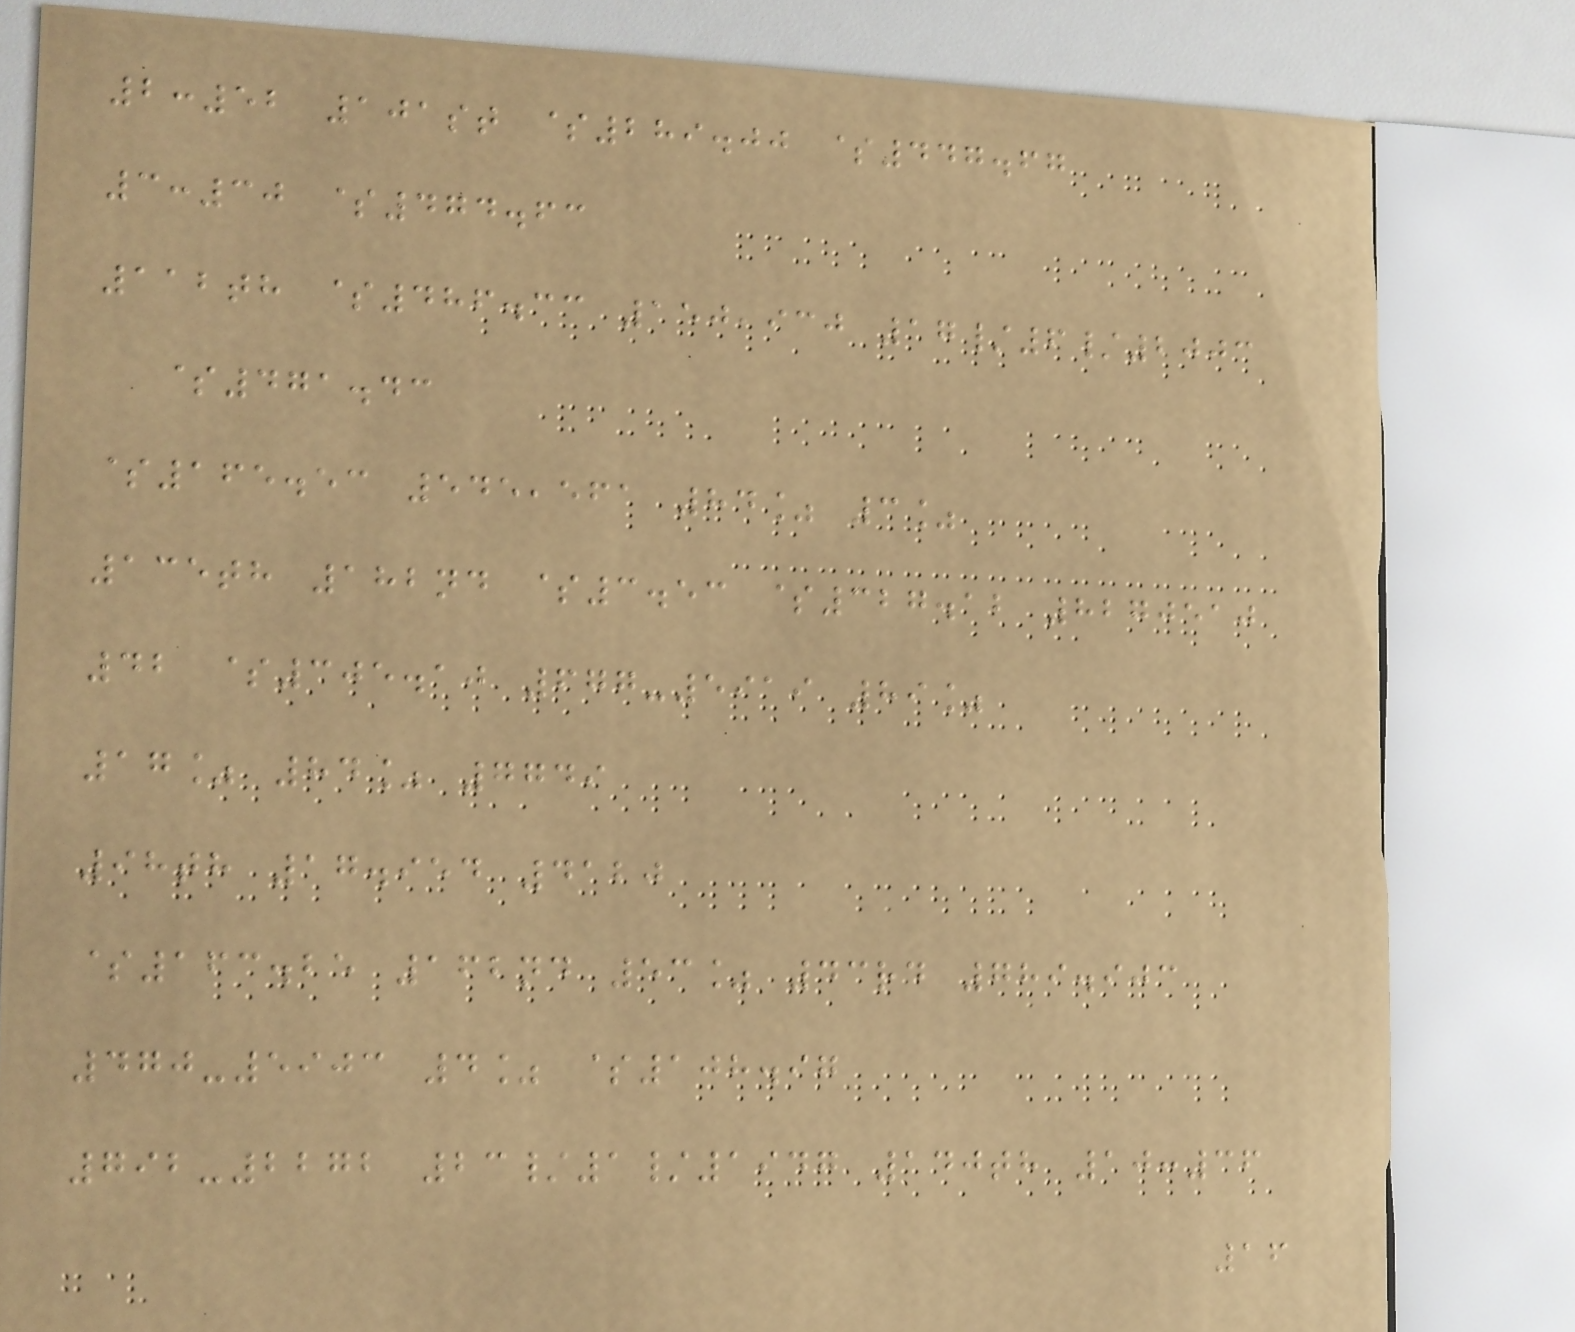2:52 101st $289.00 $447.67
3:30 $474.63
112th $486.33 150,930 17/6/2003
$471.43
$165.53 545,561 84% 3%
135th 182nd $3.53 $327.12 8270510
42 $305.10 677-5919 89%
17% 84% 7749
98th 17.954 4120
$163.25 162nd 53% 43rd 789.903
470-5903 4% $108.97
792-2272 23/1/1947 140th 10:36
16
